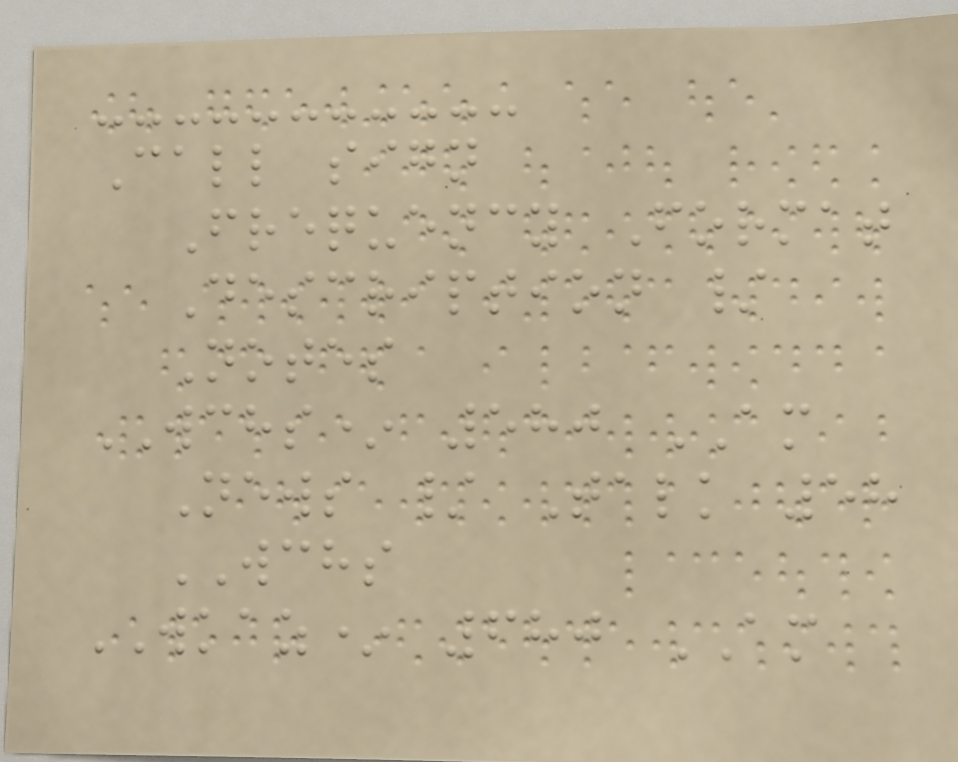Call sign
Frequency Format
Description /
Notes
WCHS* 580 AM
News / Talk 58
WCHS
WKAZ* 680 AM
